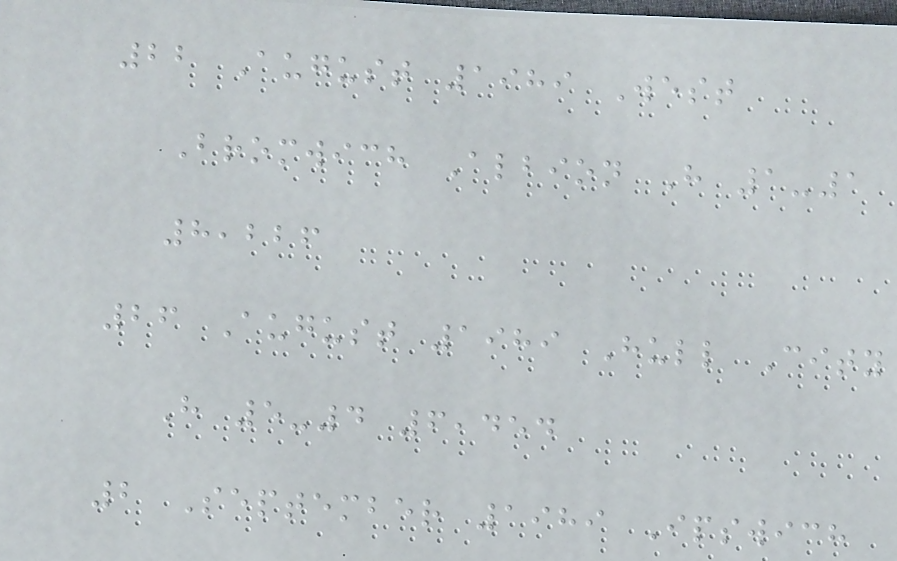22 August 1989 West
Bromwich Albion H 1-1
8,226
26 August 1989 Hull City
H 5-4 6,454
2 September 1989 Ipswich
